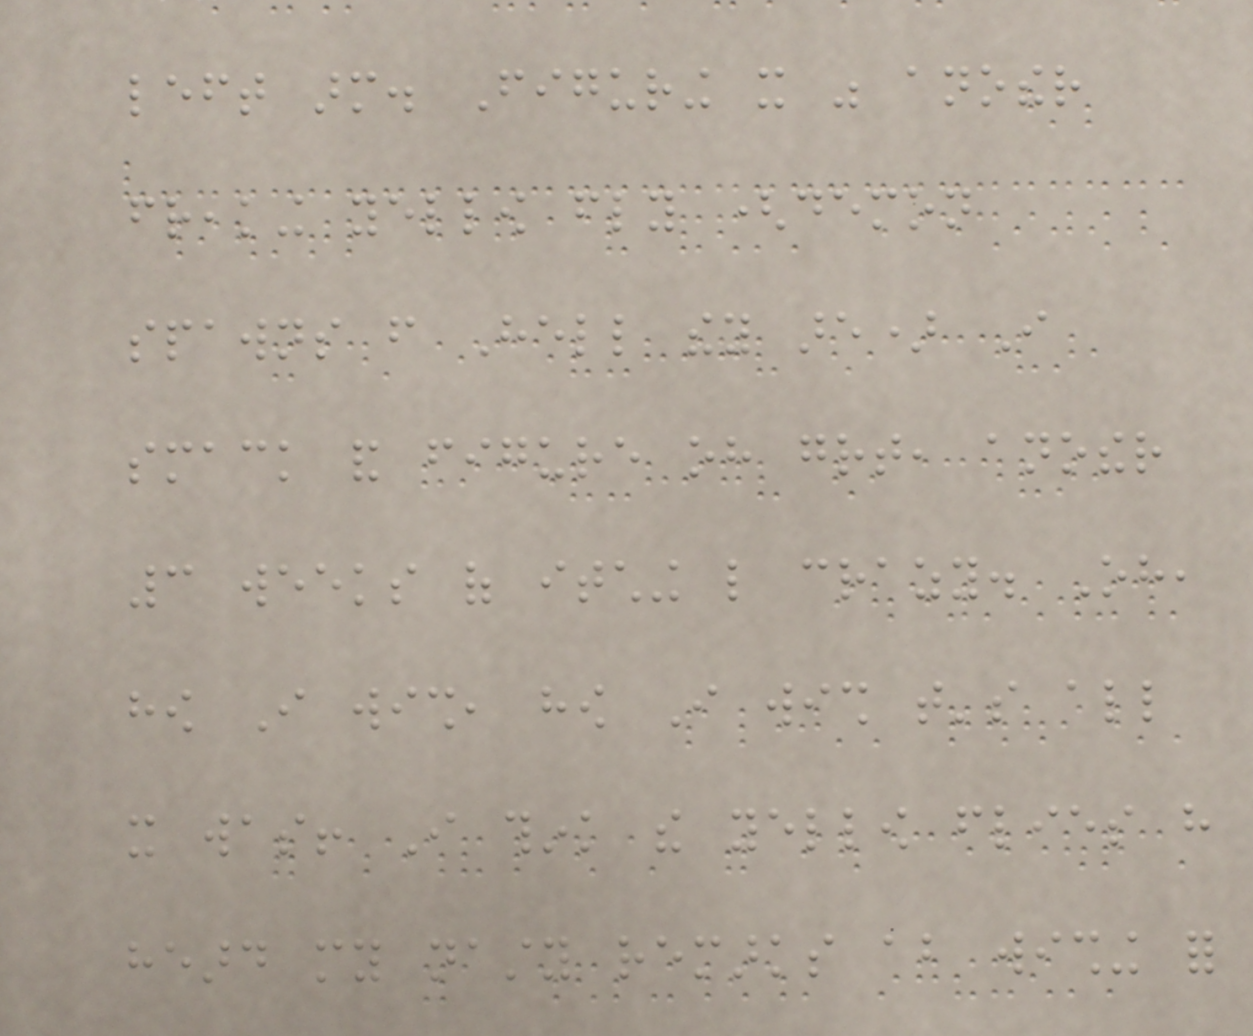left arm. Figuring it was another
freaking yellow fly (demon
spawns from Hell they are) I
smack and figure oh great, another
3 weeks of itching like crazy. Oh,
how I wish, how I wish that's all
it was! I think the yellow flies have
heard my nasty remarks about wishing for
